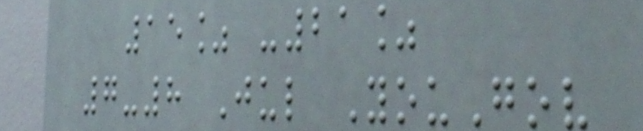15% -21%
7-8 Jul YouGov
